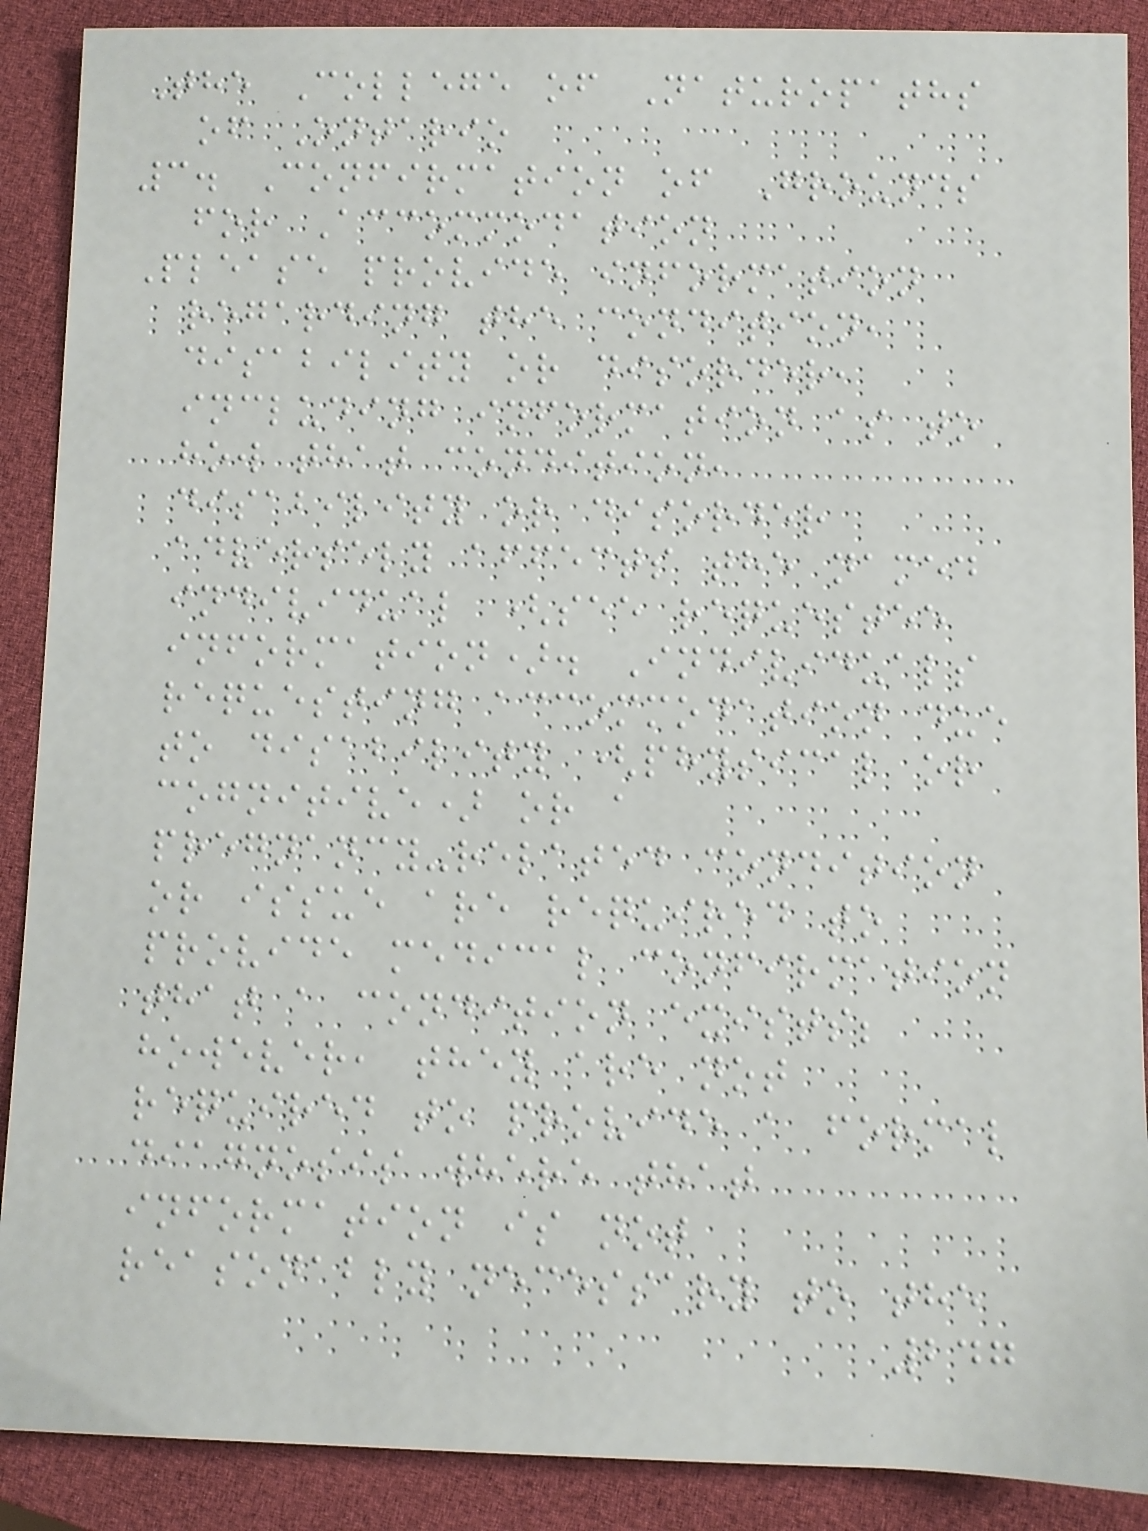The College of Naturopaths
of Ontario
3. Confirmation of Grounds
for Accommodation
Please provide information
regarding the condition,
disability or disorder,
including information as to
how that condition,
disability or disorder
adversely affects the named
individual (see requestee
information). Individuals
requesting accommodation due
to disability (physical or
cognitive) or a
pregnancy-related condition
or issue are required to
provide medical confirmation
that a condition exists;
however, they are not
required to provide a formal
diagnosis where that
information is not
reasonably necessary to the
247
